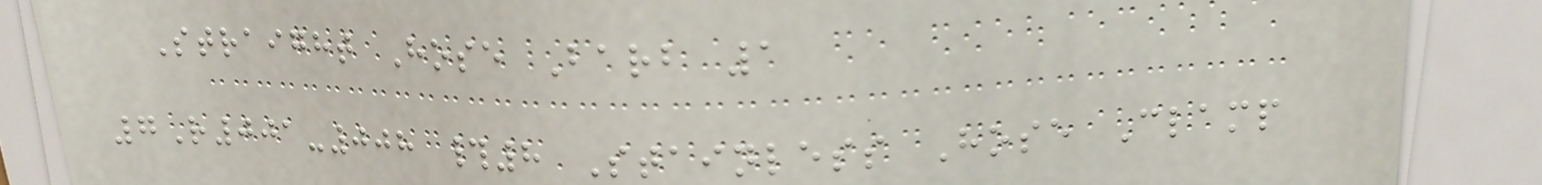Straight Hose Barb 1
7R001-008 #8 Stainless Hose Clamp
